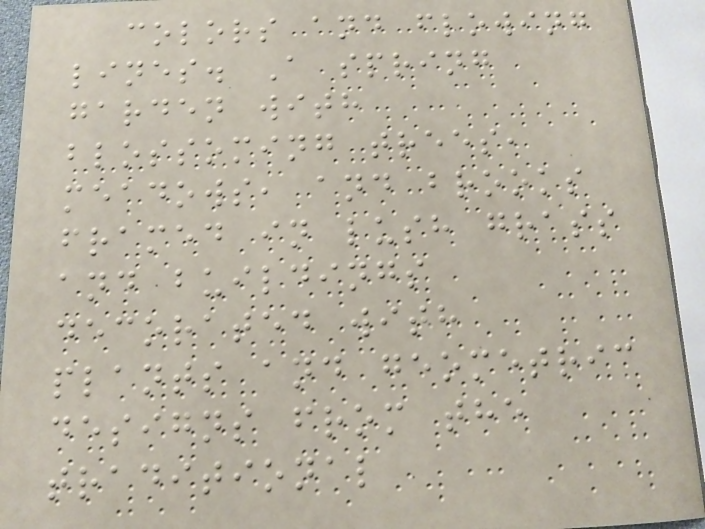colors and flowing
lines. A spring
garden with
blossoming trees,
meadows, and brooks
framed in lush grass
and buildings
decorated with
plants and geometric
designs from the
traditional
